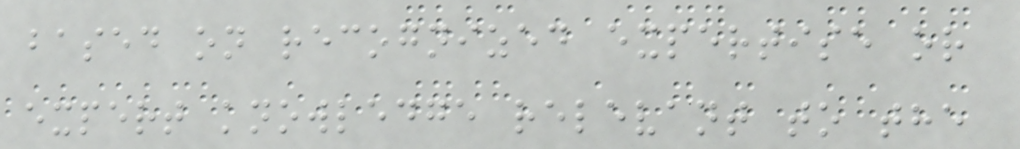based on recognized expertise or
expert knowledge relevant to the
